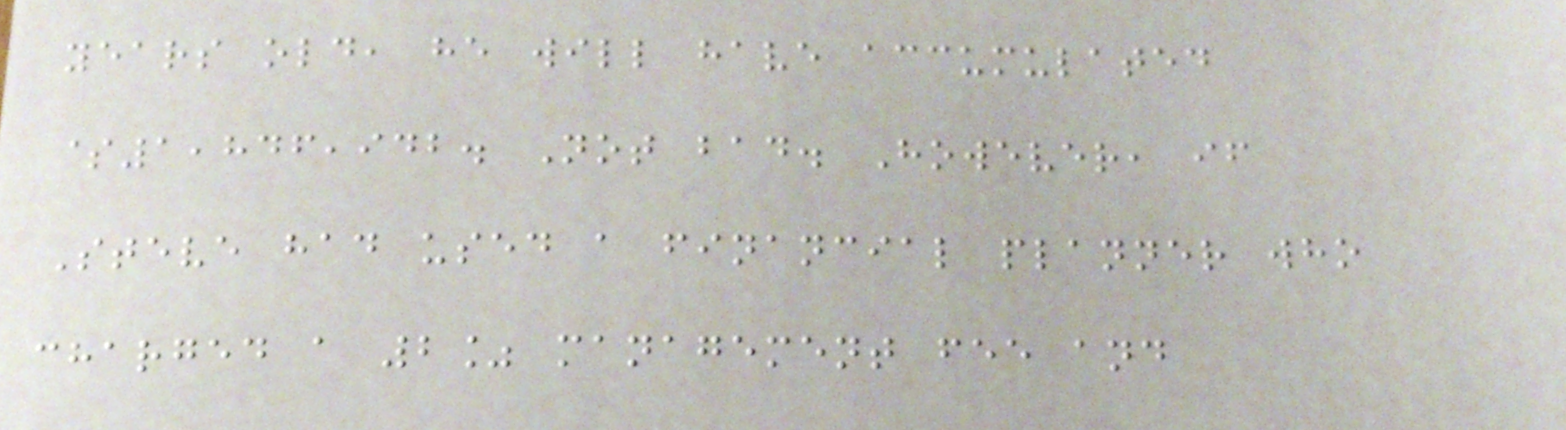years old, he will have accumulated
$1,846,942. Not bad. However, if
Steve had used a financial planner who
charged a 2% management fee and
